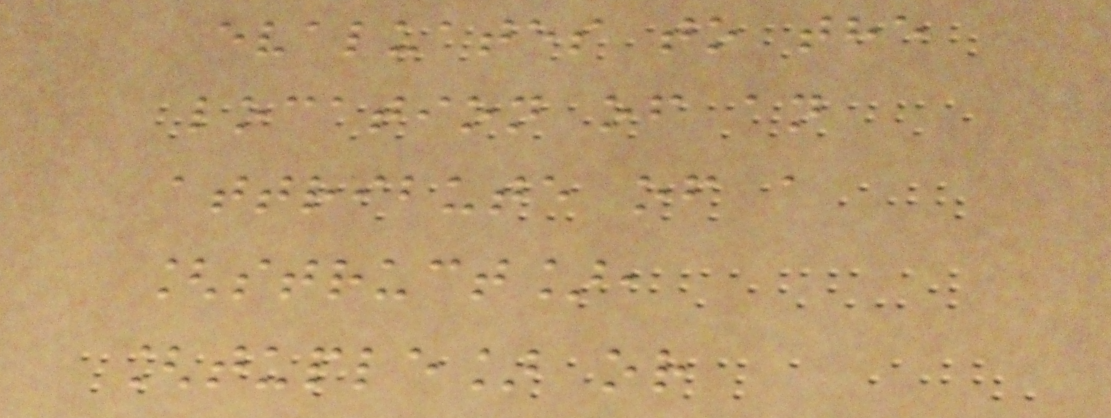evaluates to the
location of an
attribute of a
[struct],
[tuple] or
